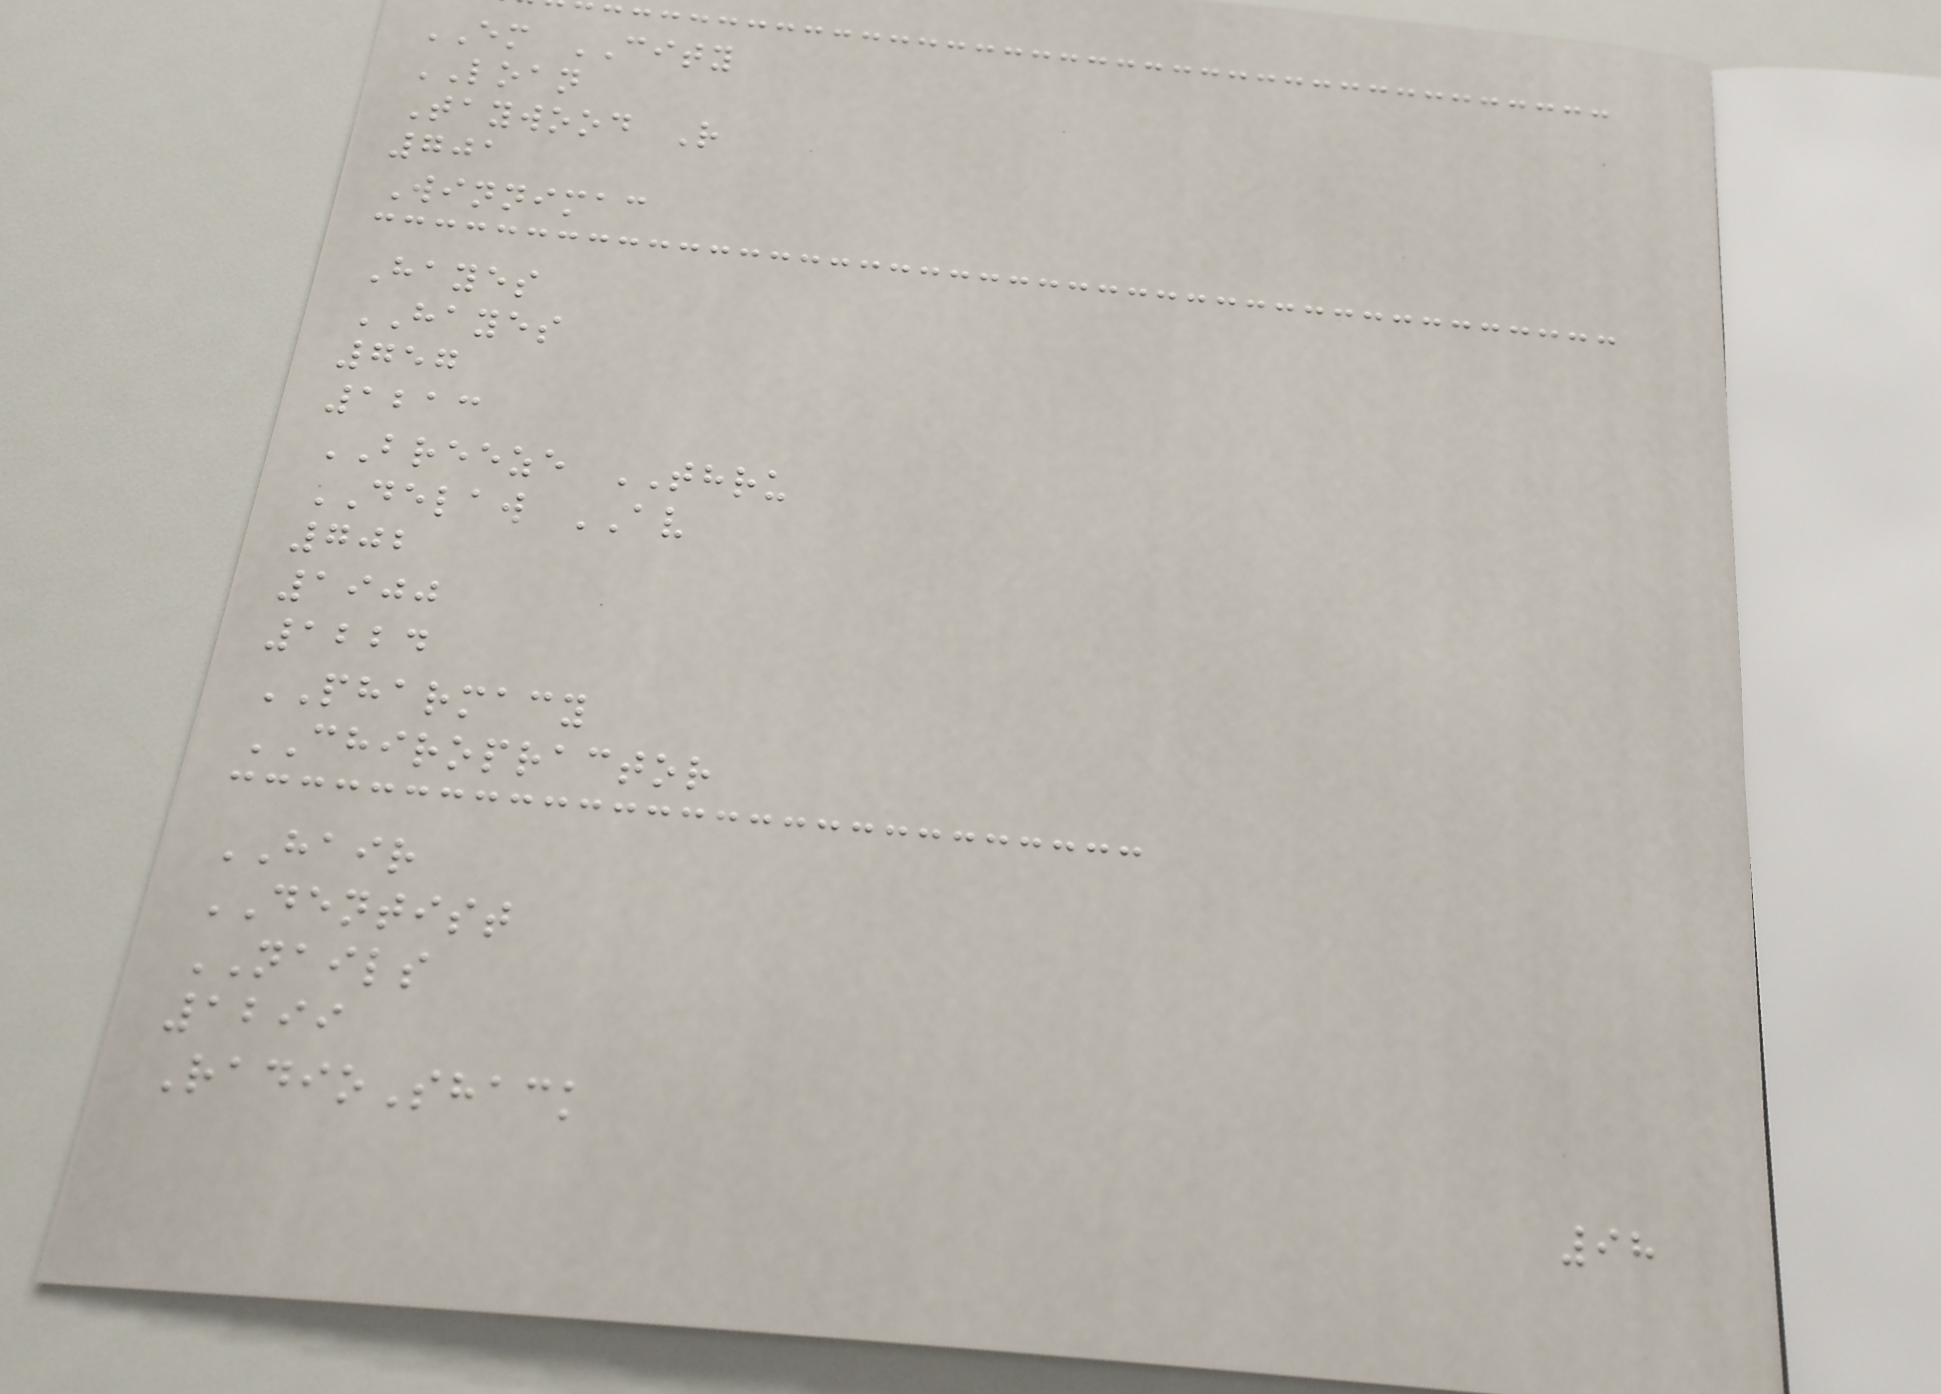EM CITY
LOAN
Taywood R
701
Winnimac
Hayes
HAYES
757
1213
BREEZE THRU
DELAW AV
702
1900
1224
PHARMACY
CHIROPRACTOR
HAIR
DENTIST
NAILS
1299
RadioShack
98
